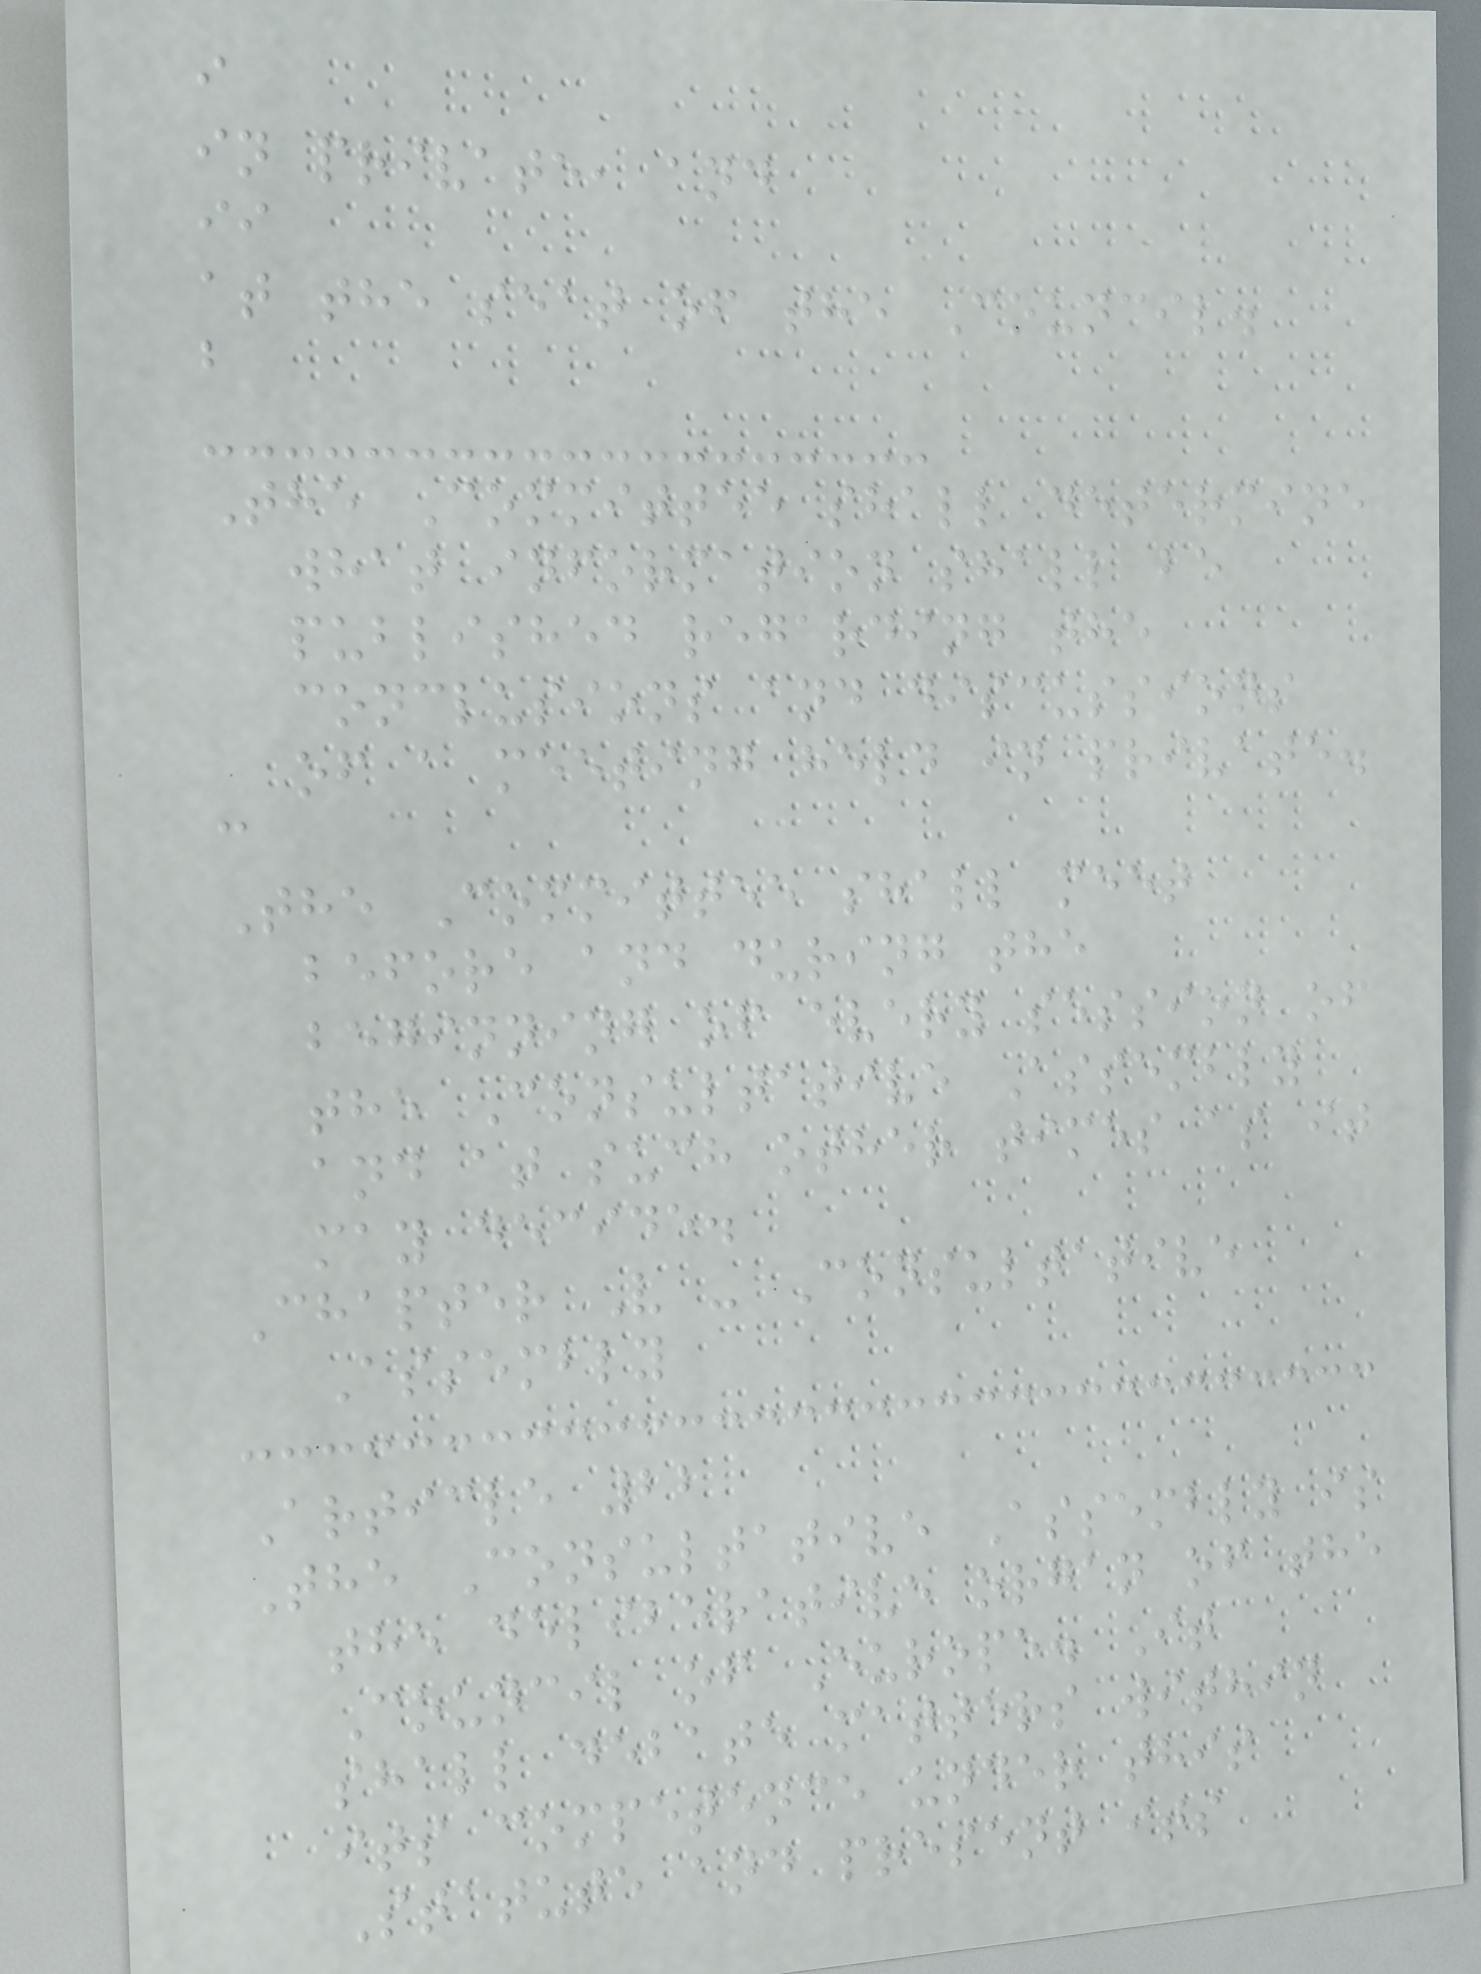i
in private, and
ii
at the seat of the Council.
b
The Committee shall determine
what information shall be
published regarding the
conclusions and discussions
of a meeting held in private.
c
The Committee shall meet
before and during the
beginning of every session of
the Consultative Assembly
and at such other times as it
may decide.
Chapter V - Consultative
Assembly
Article 22
The Consultative Assembly is
the deliberative organ of the
Council of Europe. It
shall debate matters within
its competence under this
Statute and present its
